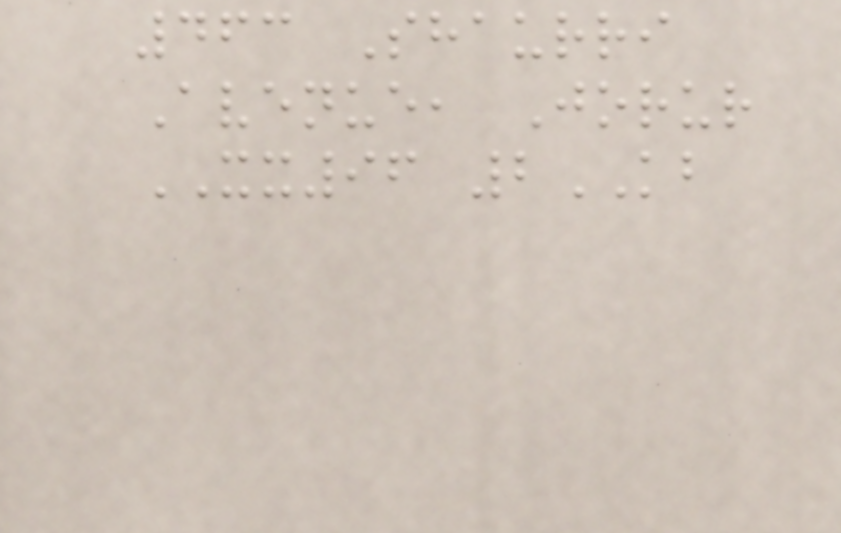463 Shaurri
Avenue, Jorur
XX96 2KB
